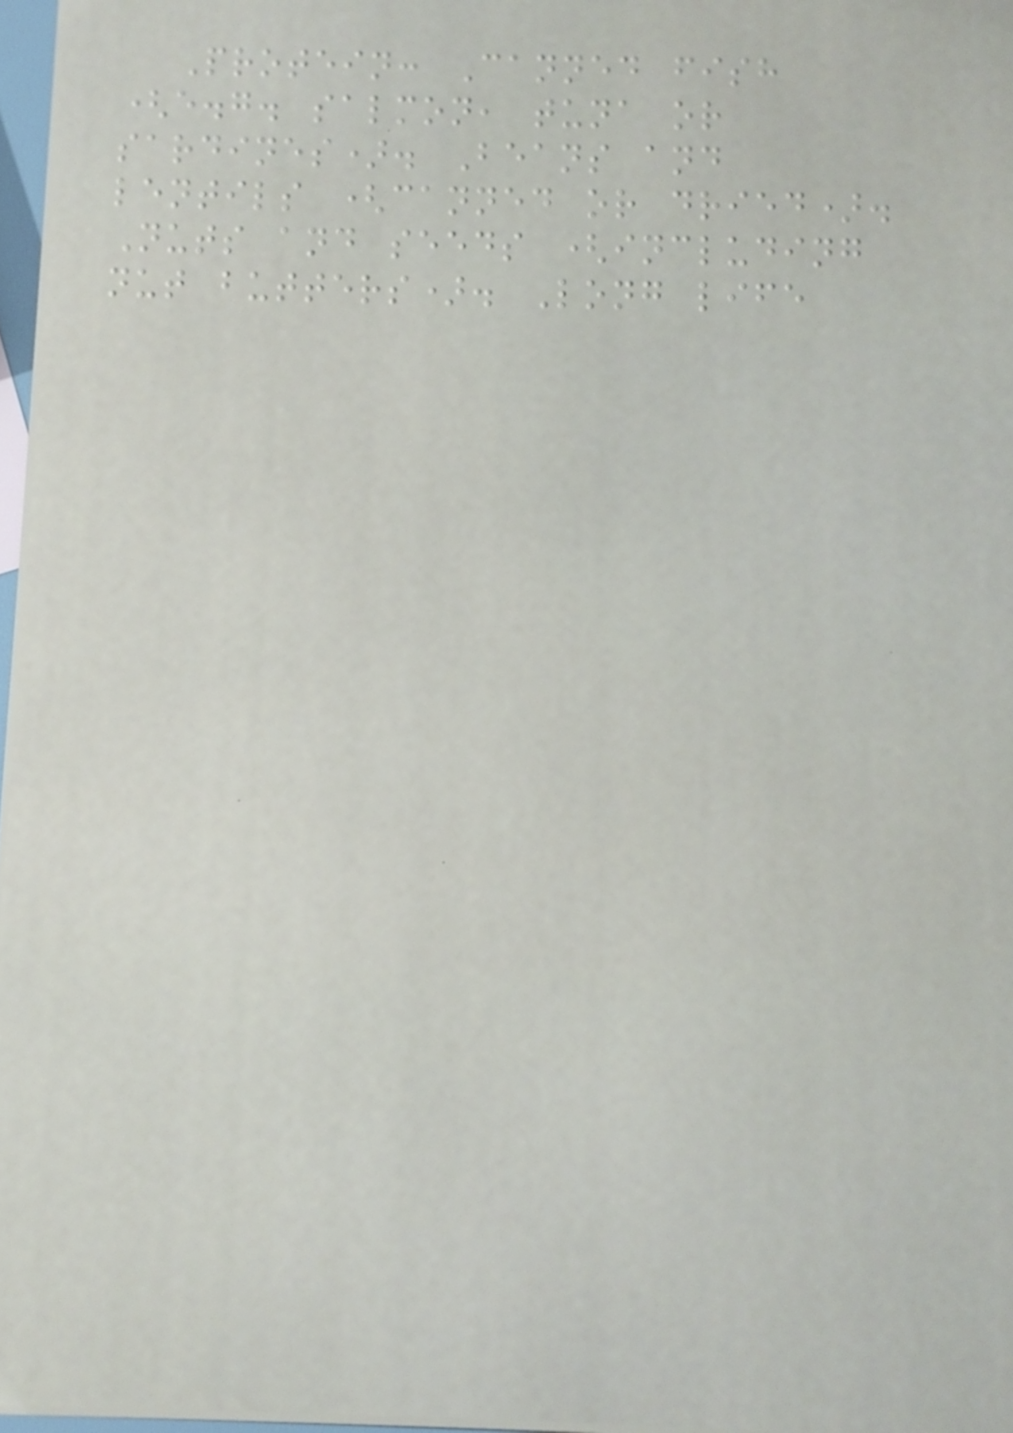Protein: Canned fish
(e.g. salmon, tuna or
sardines). Beans and
lentils (canned or dried).
Nuts and seeds (including
nut butters). Long life
